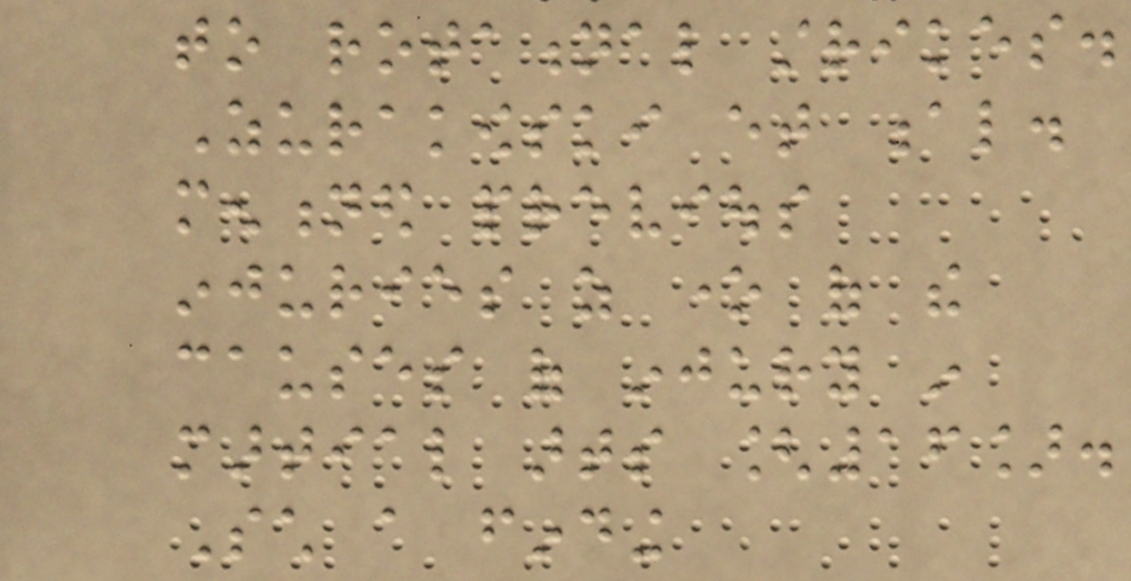to rotational strikes.
Zurakowski et al.
mentioned previous
injuries as one of the
causes of injury in
martial arts [16].
Such a finding
